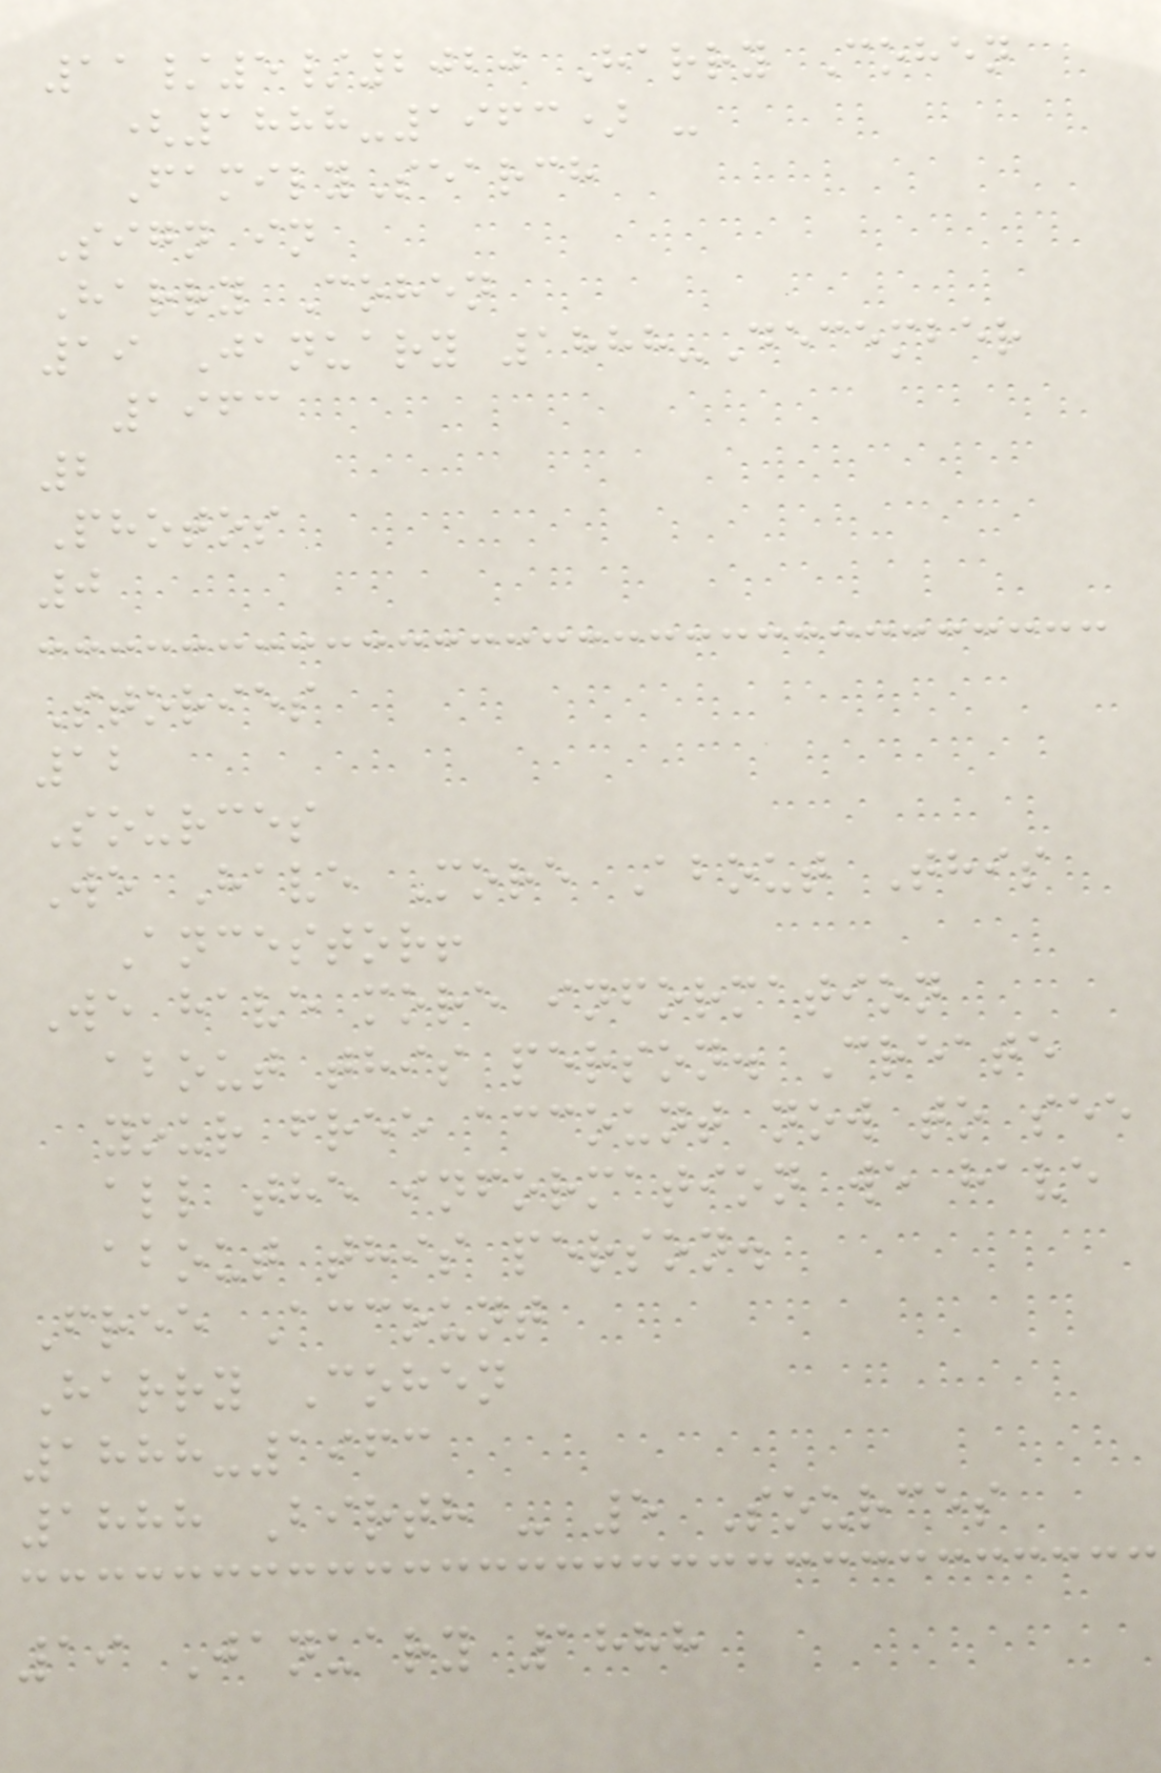11/5/2020 Harry Cohen
(1888-1963) -
FamilySearch
Sign in
Harry Cohen
19 January 1888-December
1963
2
Photos
0
Stories
12
Sources
We Have More About This
Ancestor!
We have more information
about this person. Create
your free account now to see
all the information we have
about this person.
Free Account
Harry Cohen
1888-1963
1888 Birth - 5 Sources
19 January 1888
